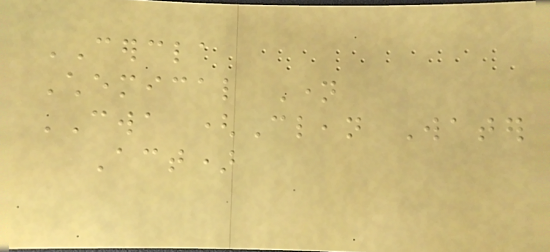CERCLA
Chemical Name
CWA (Clean Water
Act)
